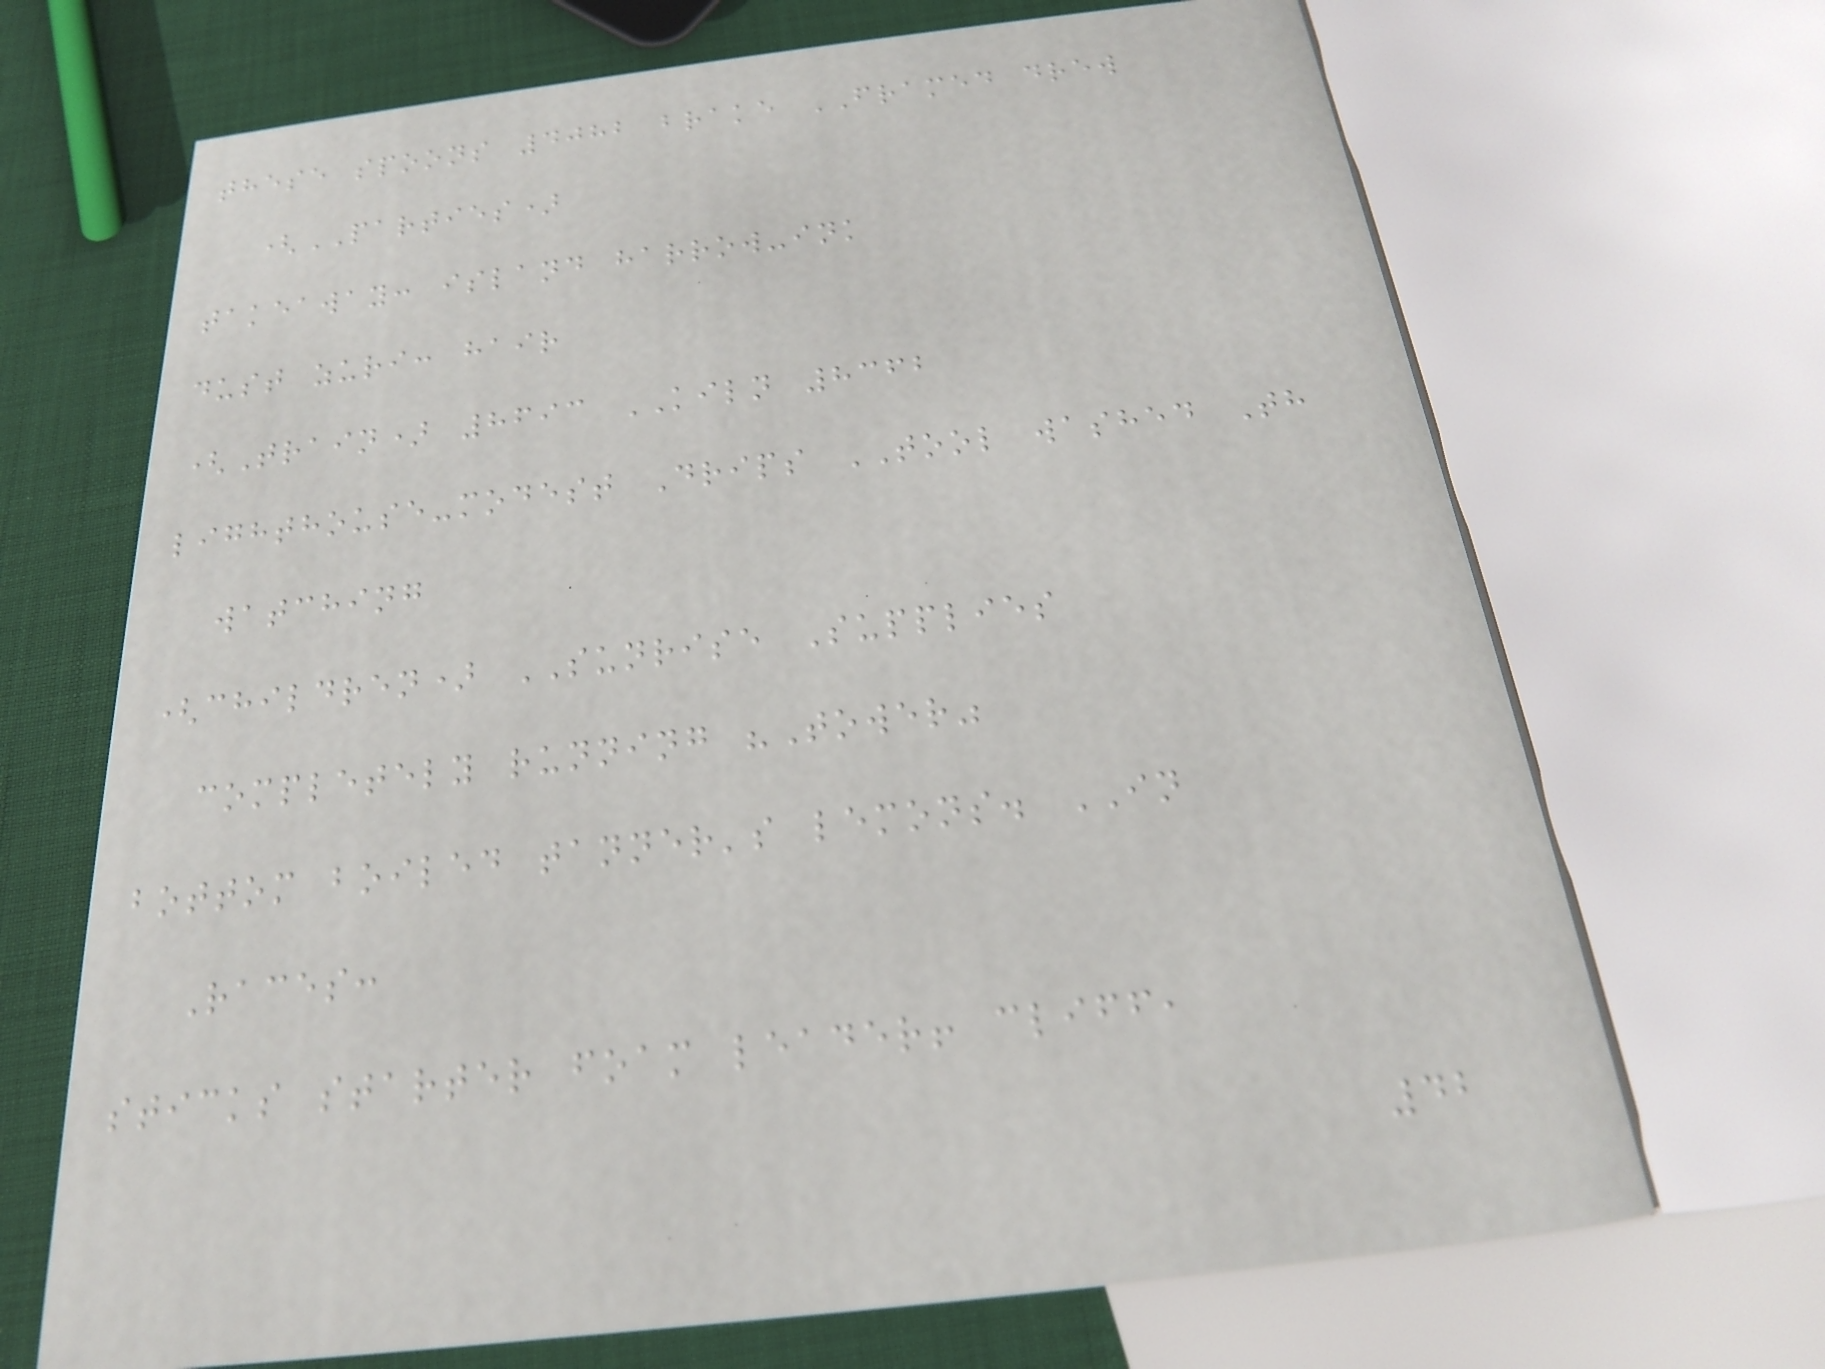these spoons 4082 brake FRAMED drew
(PARTIES)
takeaway: island harrow-ink
dust zuri: hair
(Train) 8693 KILN 8362
lighthouse-modest Drips TOOL washed Th
watching
(children) SUNRISE Supplies
completely running "Tower"
bottom boiled tanner's lemons. IN
Races:
sticks starter foam leader! cliff,
42
